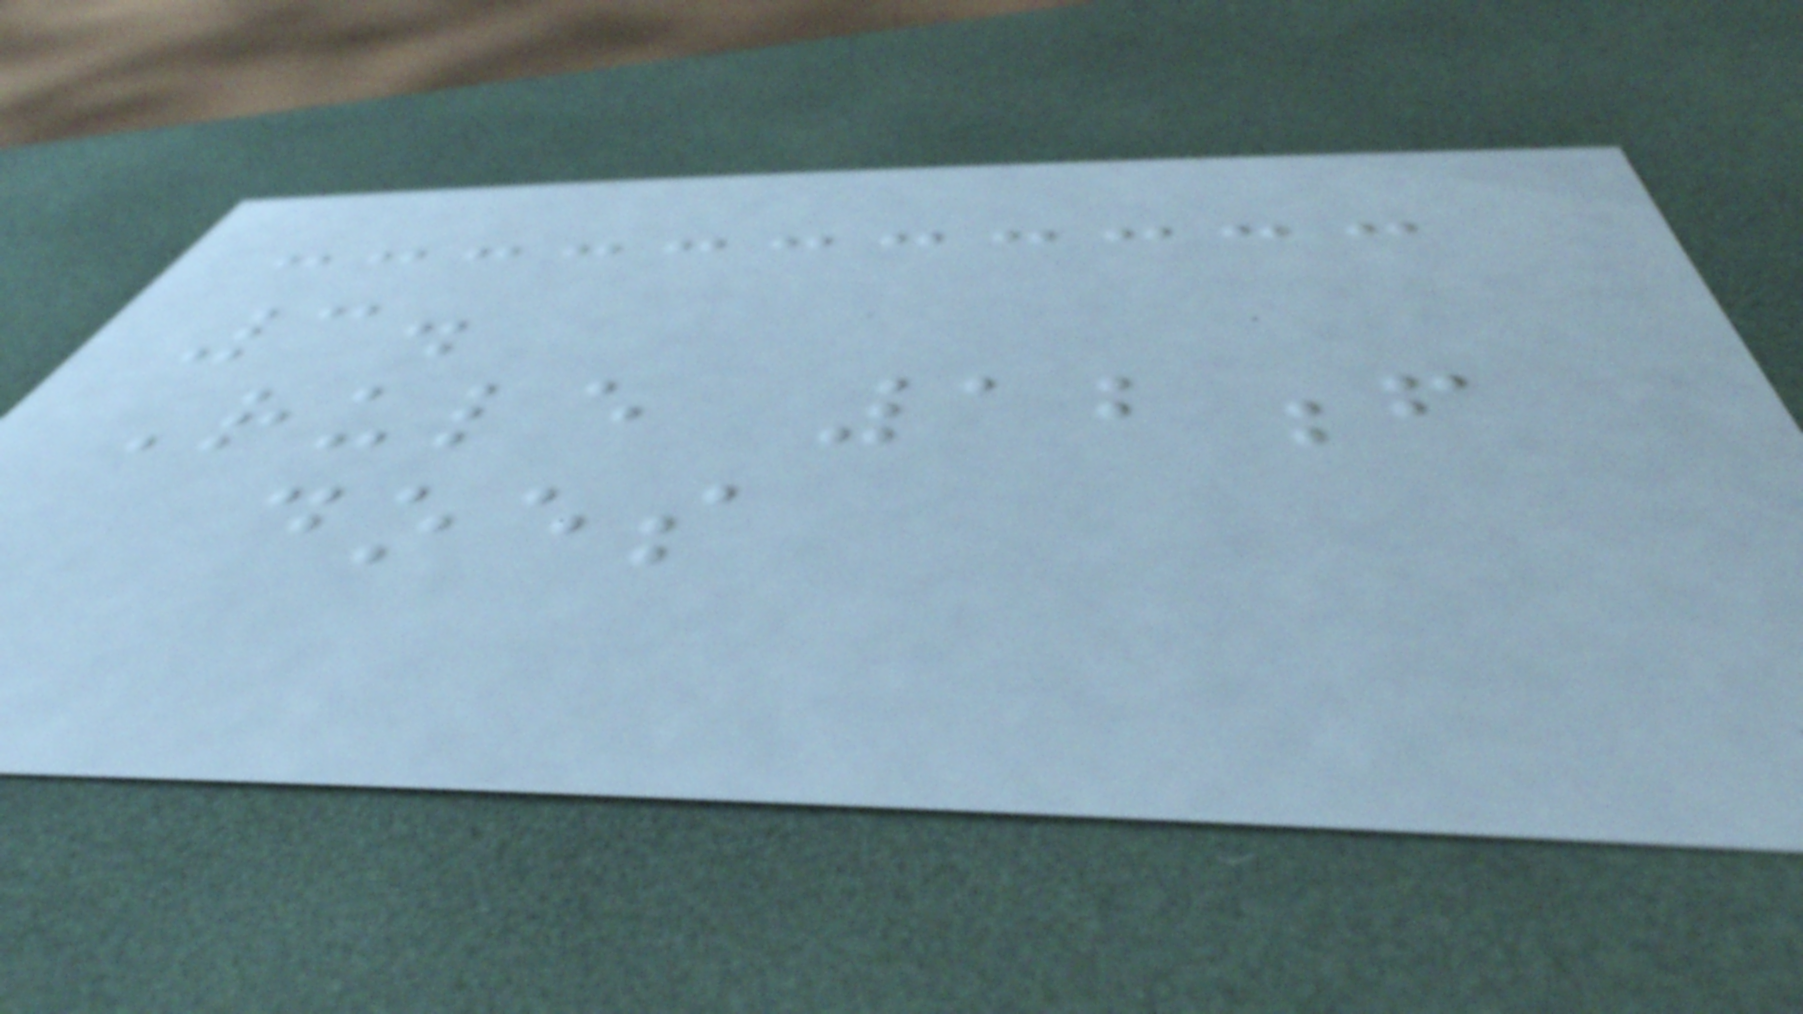3.
Rule 12f
does
